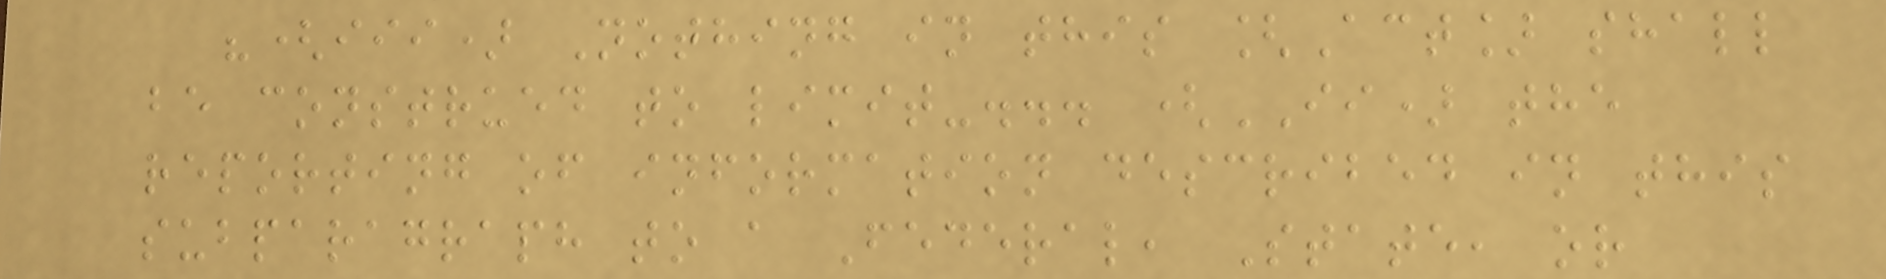"(iii) Nothing in this [Act] shall
be construed to limit-... (II) the
reporting of information described in this
subparagraph to a Federal, State, or
